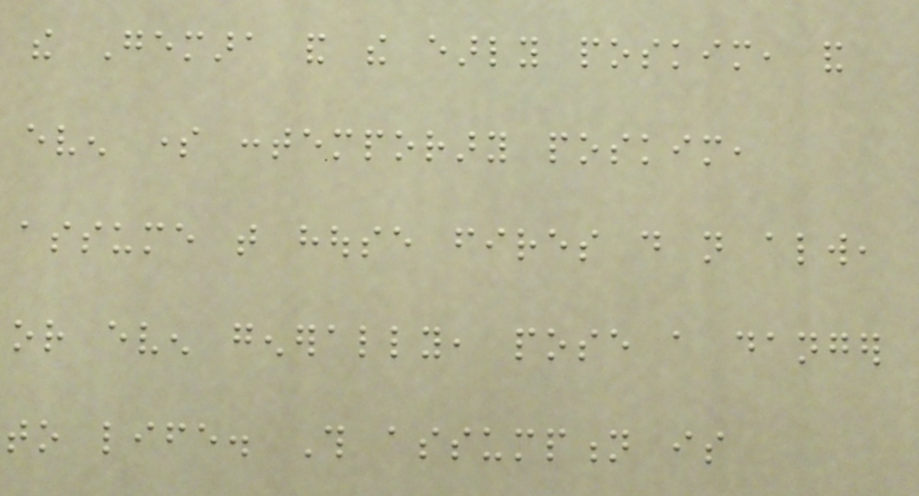the Gemara and the early poskim, and
even some contemporary poskim,
assume that house fires do not always,
or even generally, pose a danger
to life. This assumption is
